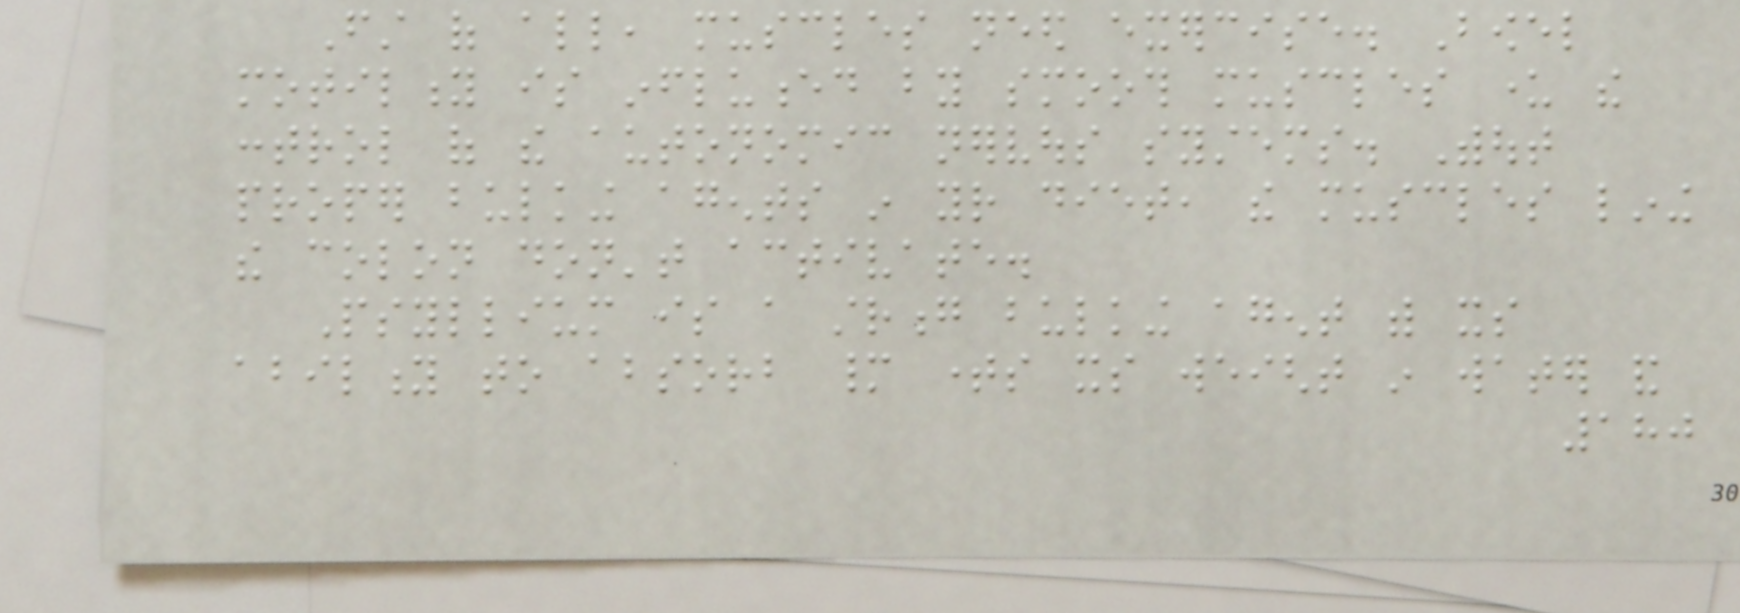First of all, muscles need exercise. Bowel
motility is influenced by smooth muscles under the
control of the autonomic nervous systems. Without
proper bulking agents in your diet, the muscles lining
the colon don't activate.
Psyllium is a strong bulking agent with its
ability to absorb many times its weight in water and
180
